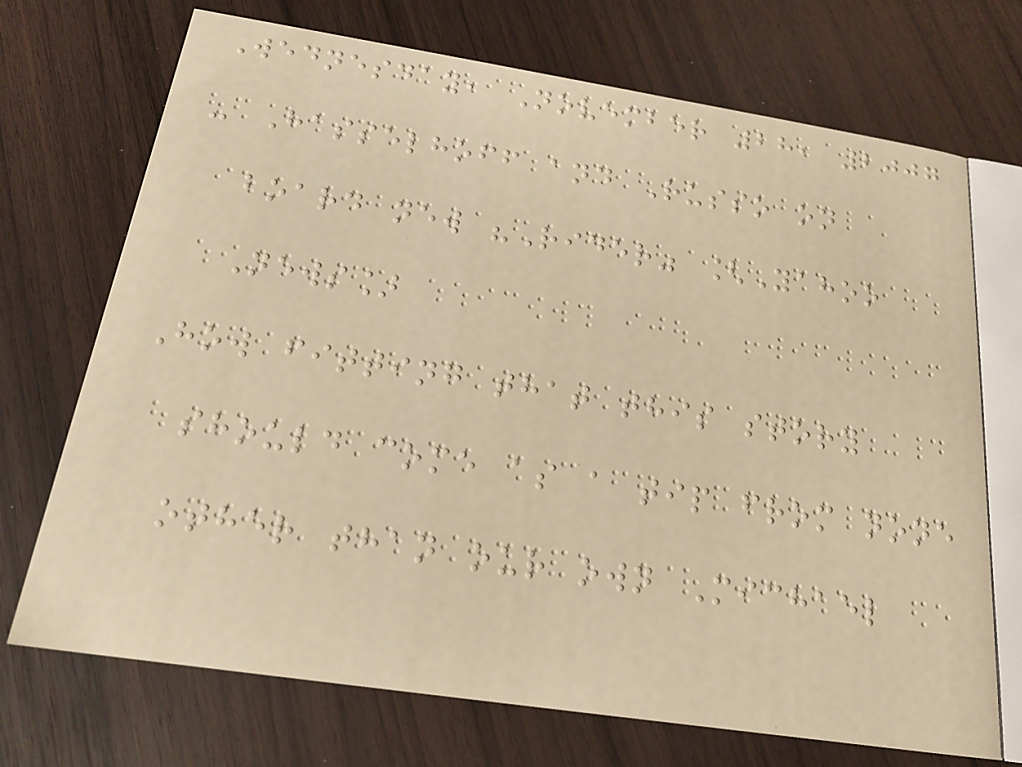Wednesday, November 28, 2007
- Hasselhoff and Russo on
board new "Rider" [Yahoo
News]
How fitting that this story
should come as a tip from none
other than our own Michael
